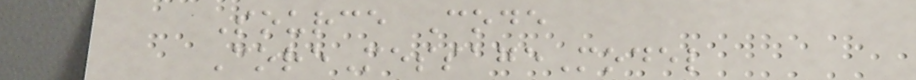Source Code
CoreMessageModel
